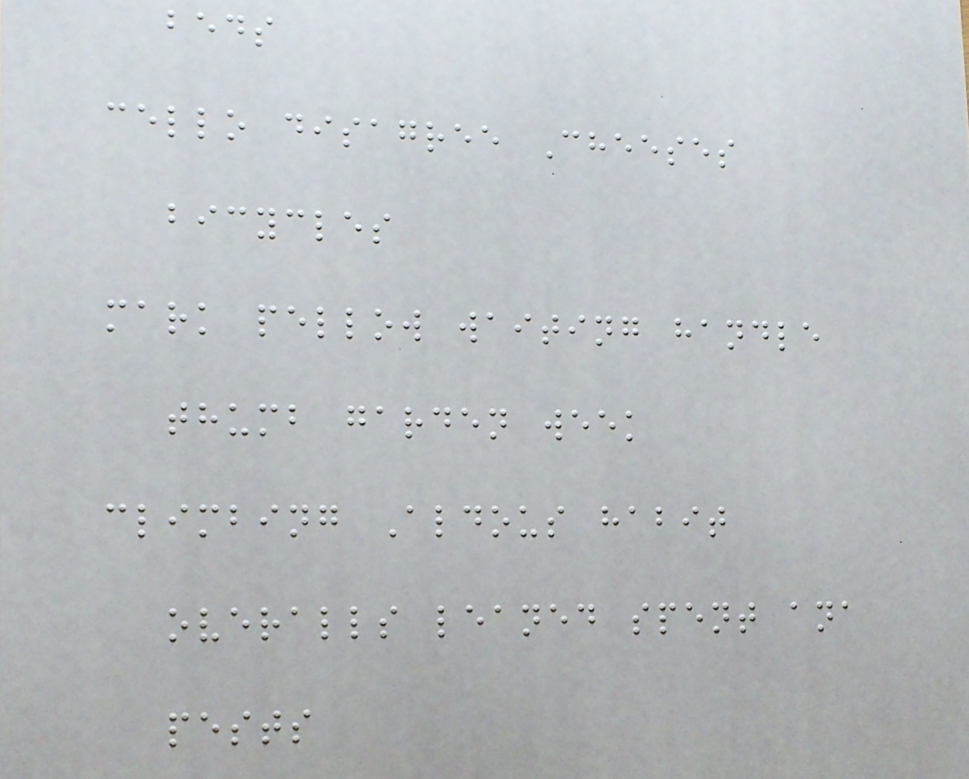beds
cello disagree Cheeses
bicycles
mark pellow waiting handle
thumb garden week
climbing Aldous habit
overalls leaned spent ana
pests
